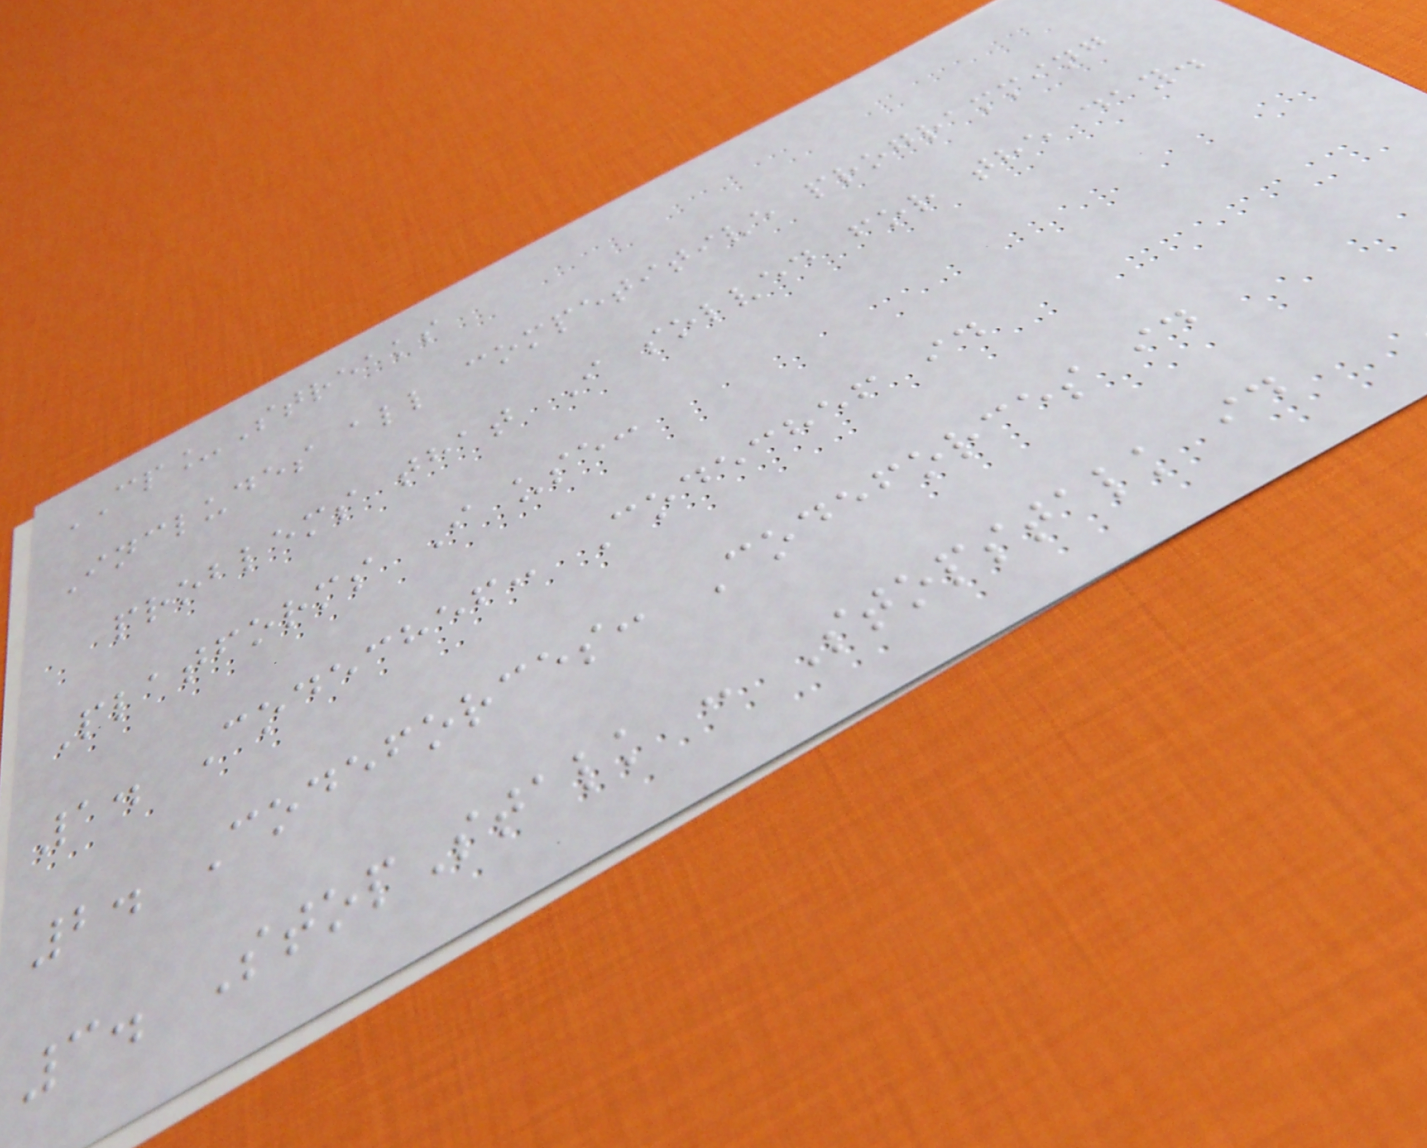CP_Streaks
Includes all competitive programming
problems that I solved for the day.
Platforms I use:
1. Codechef: Codechef id
2. Codeforces: Codeforces id
3. StopStalk : Stopstalk id
